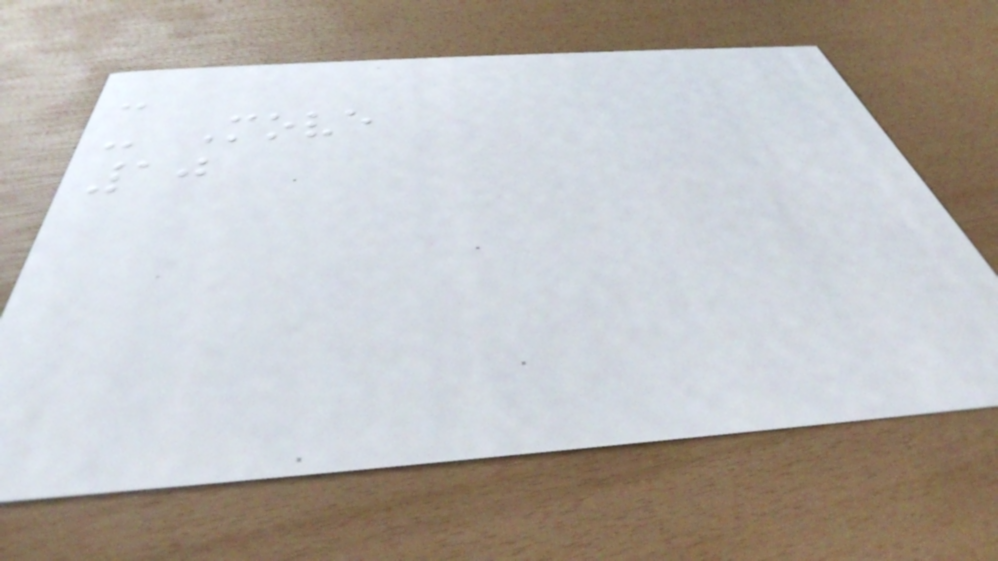-
- Move
10
